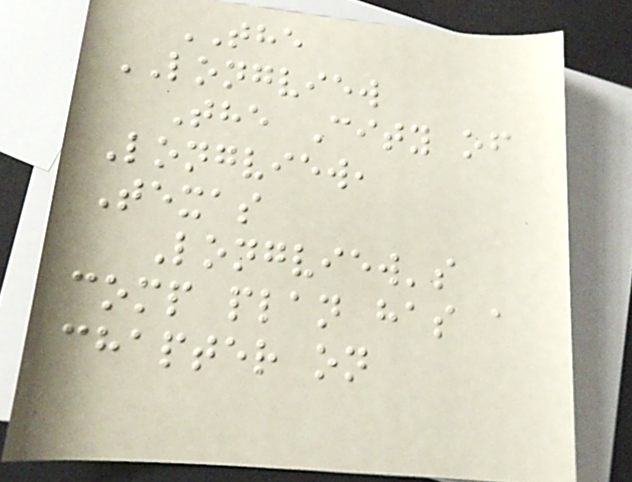THE
LONGVIEW
The City of
Longview,
Texas
Longview's
comp plan has a
chapter on
